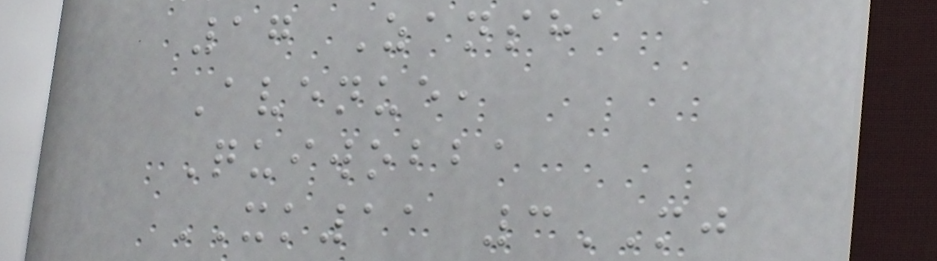17 Zansha
Avenue,
Quiwobba
XK11 3MJ
